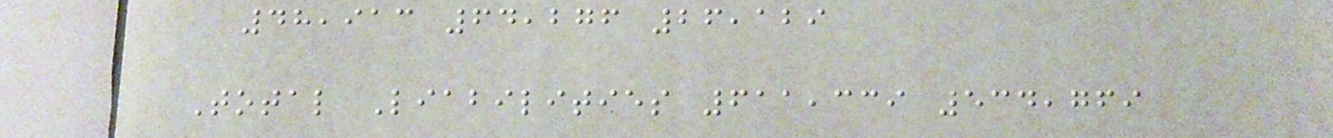48,913 64,276 26,129
Total Liabilities 611,339 534,769
